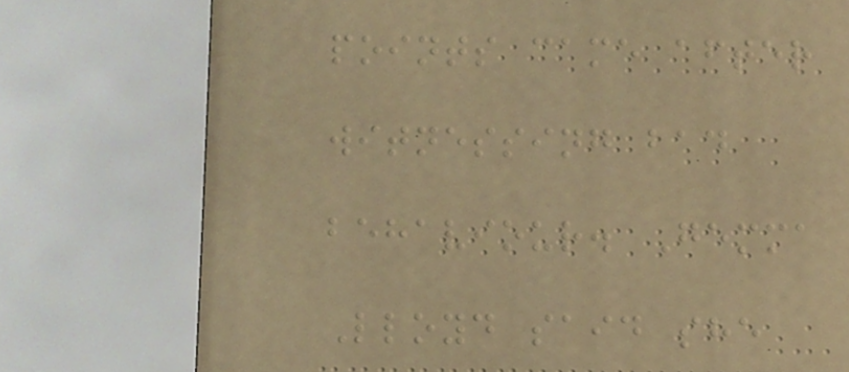points came after
witnessing bad
behaviour. Gemma
Lloyd said she
